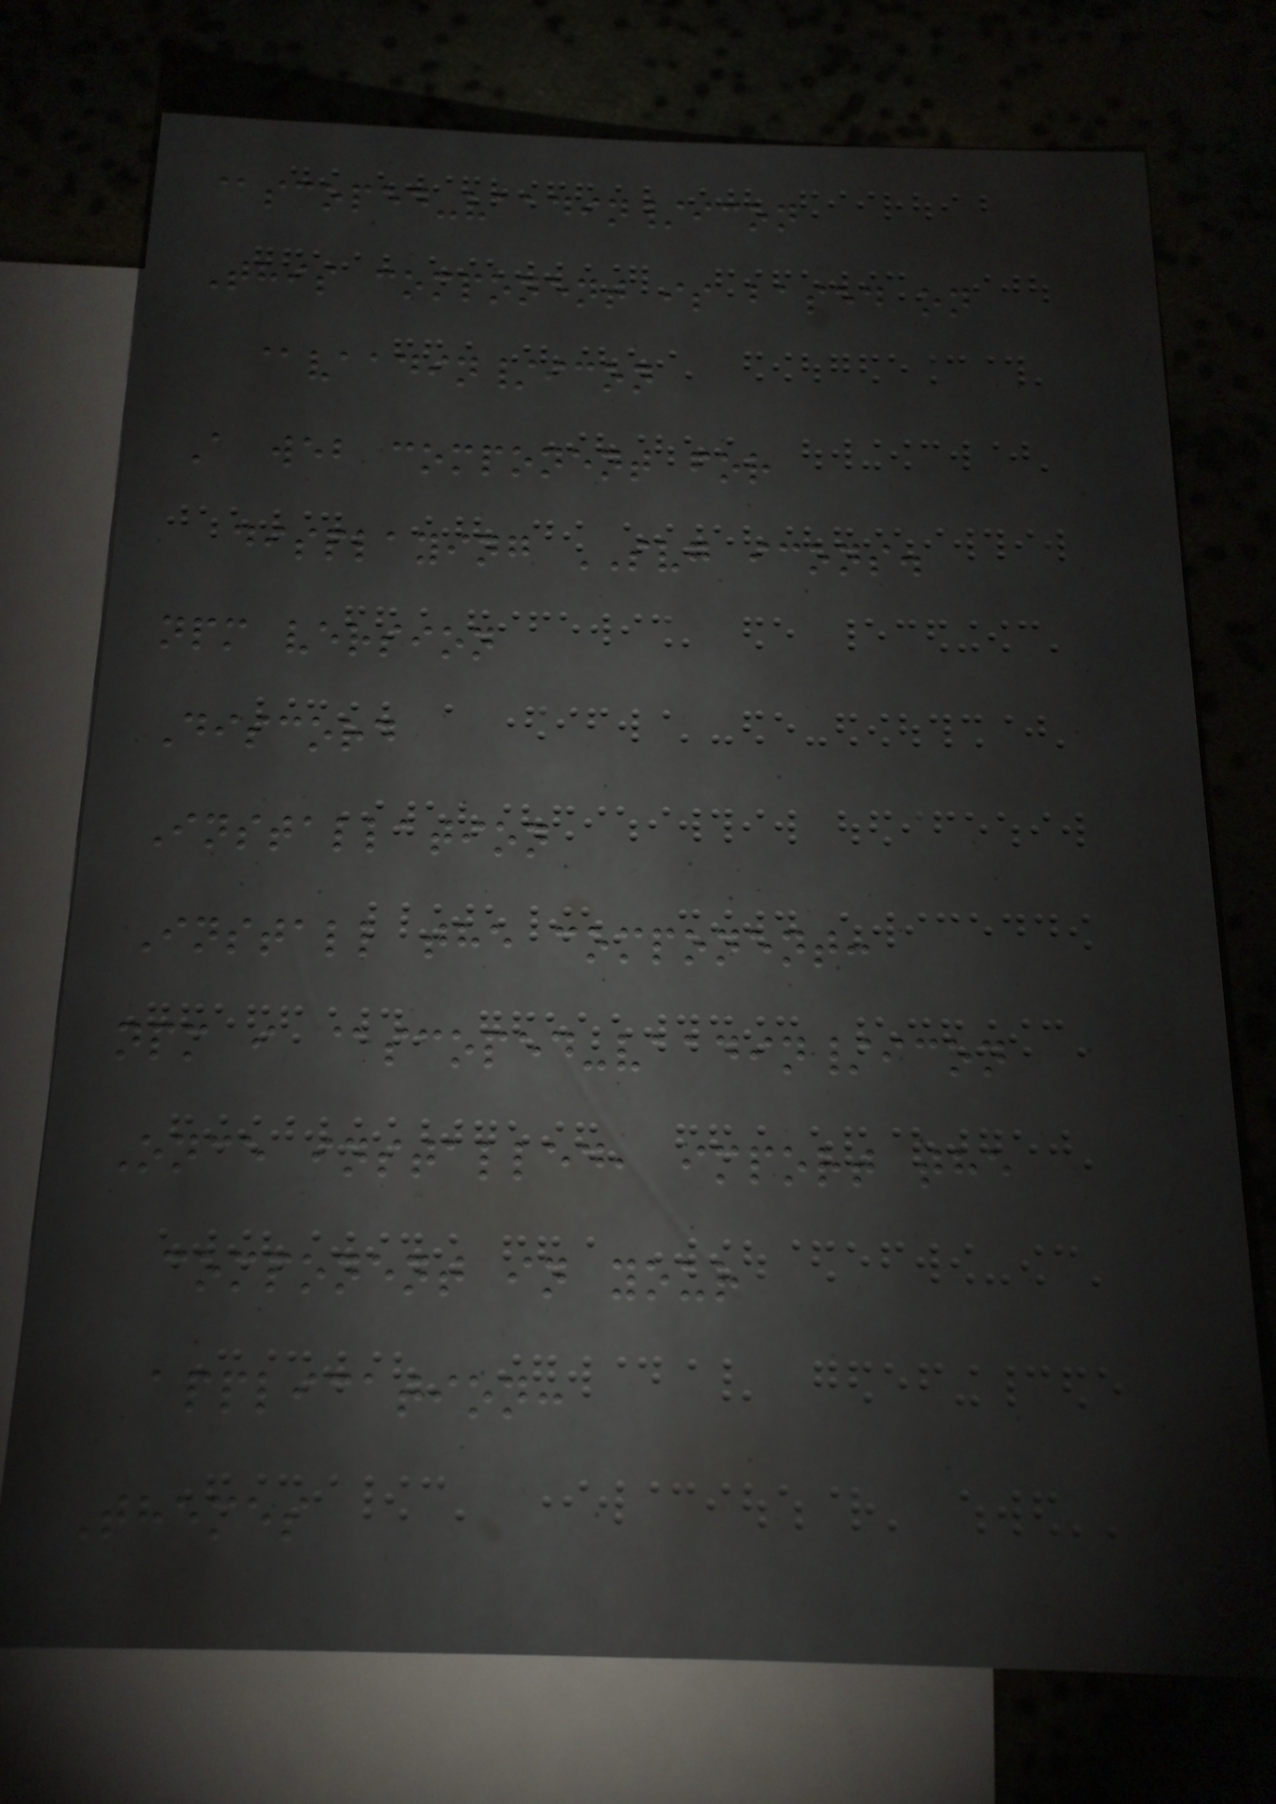@scoped-vaadin/icon
This component is based on
@vaadin/icon
A web component for
displaying SVG icons.
npm version
Discord
Installation
Install the component:
npm i @scoped-vaadin/icon
Once installed, import the
component in your
application:
Themes
